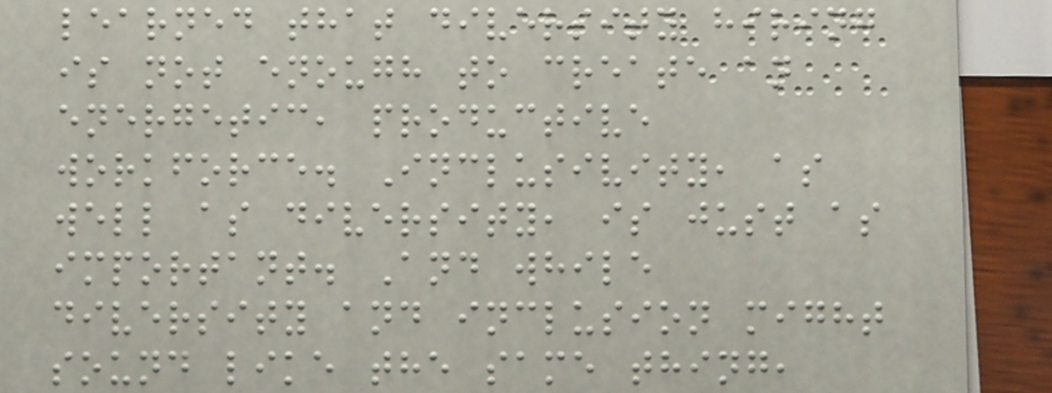learned that diversity hiring
is not enough to create an
energetic, productive
workforce. Inclusivity, as
well as diversity, is just as
important. And while
diversity and inclusion might
sound like the same thing,
